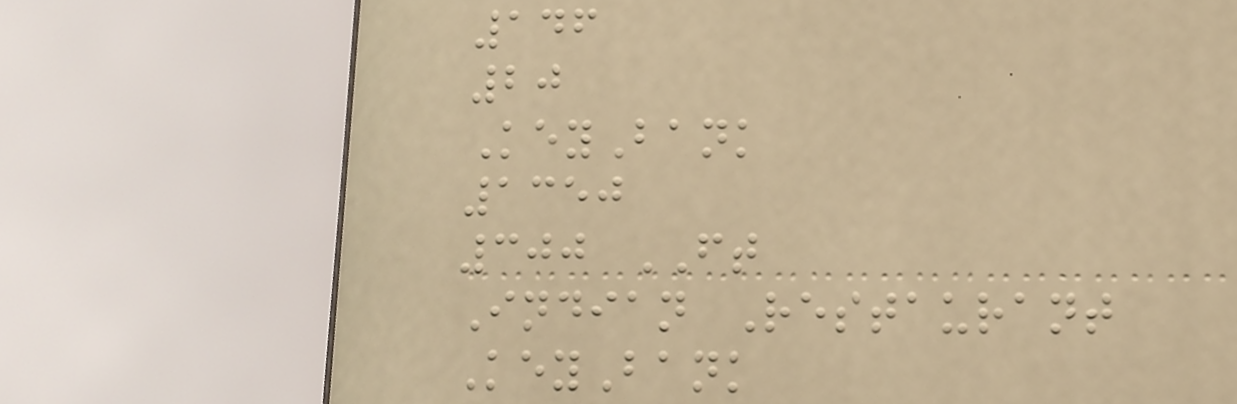146
20
KeyBank
1350
300 FT
Indian Restaurant
KeyBank
